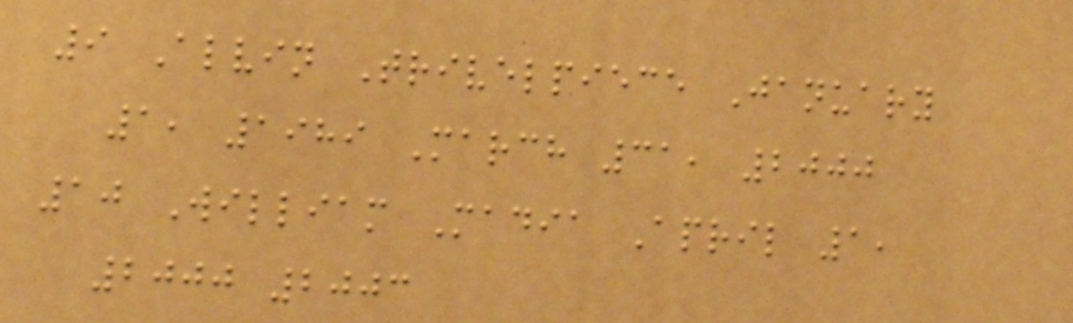9 Alvin Trivelpiece January
1, 1989 March 31, 2000
10 William Madia April 1,
2000 2003
